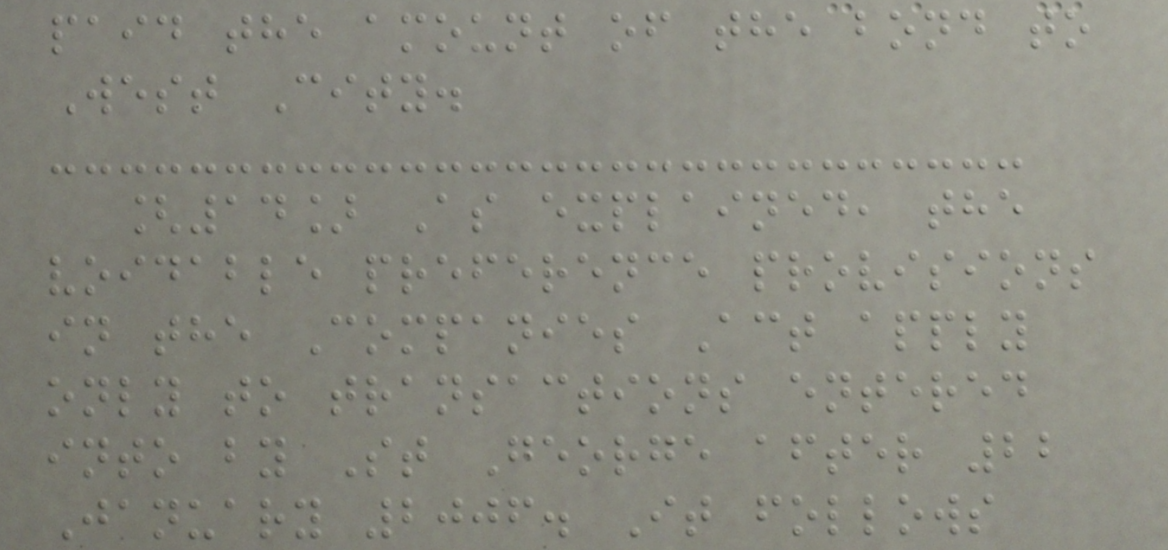paid the amount of the bond to
West City.
[14] As explained, the
voidable preference provisions
in the Companies Act apply
only to transactions entered
into by St George after 22
January 2006. It follows
